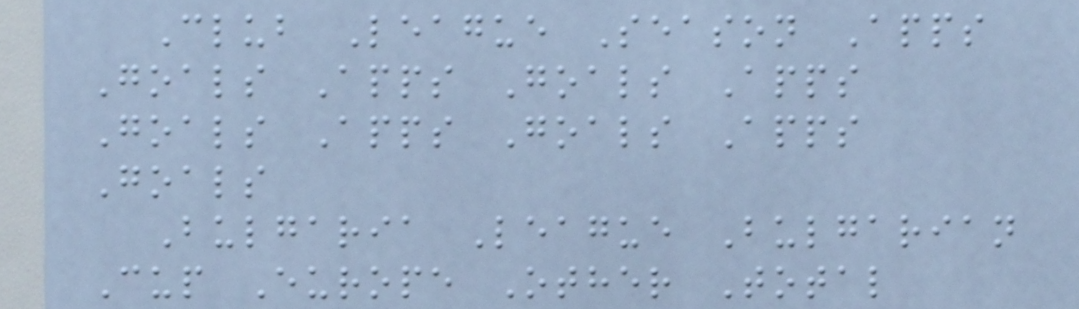Club League Season Apps
Goals Apps Goals Apps
Goals Apps Goals Apps
Goals
Bulgaria League Bulgarian
Cup Europe Other Total
